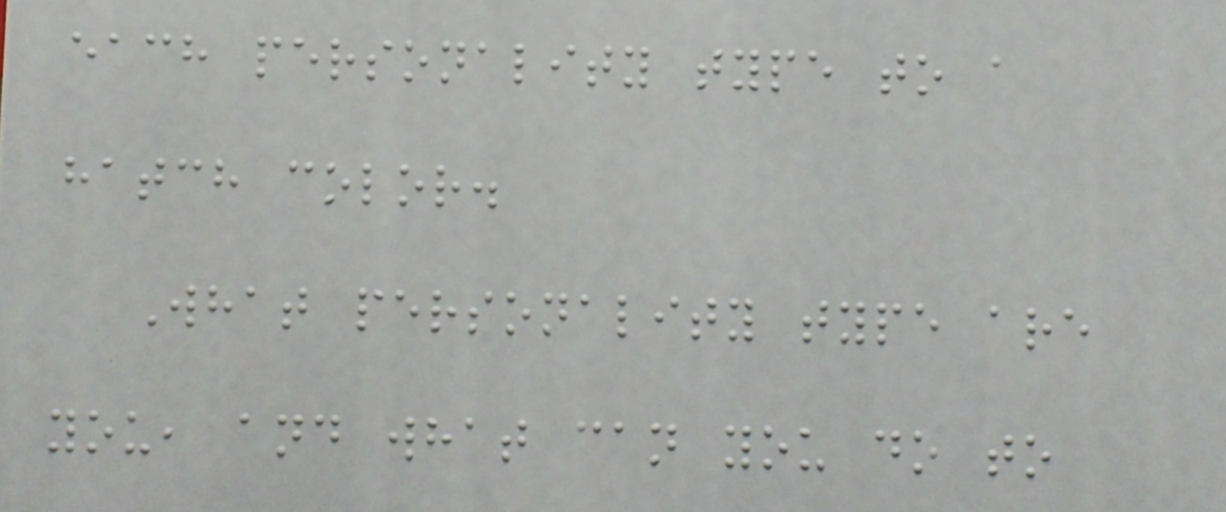each personality type to a
hatch color.
What personality type are
you, and what can you do to
